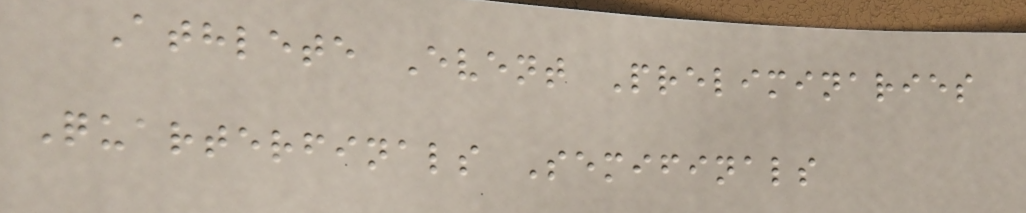Athlete Event Preliminaries
Quarterfinals Semifinals
